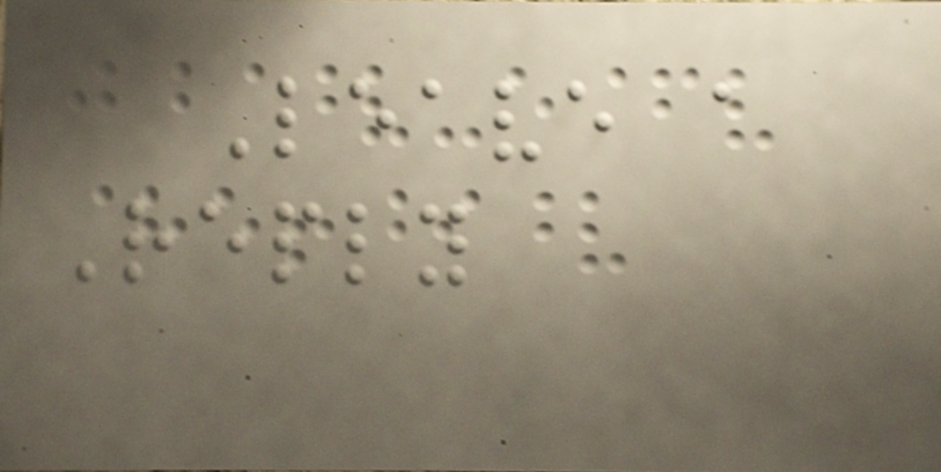Leave a
Reply
